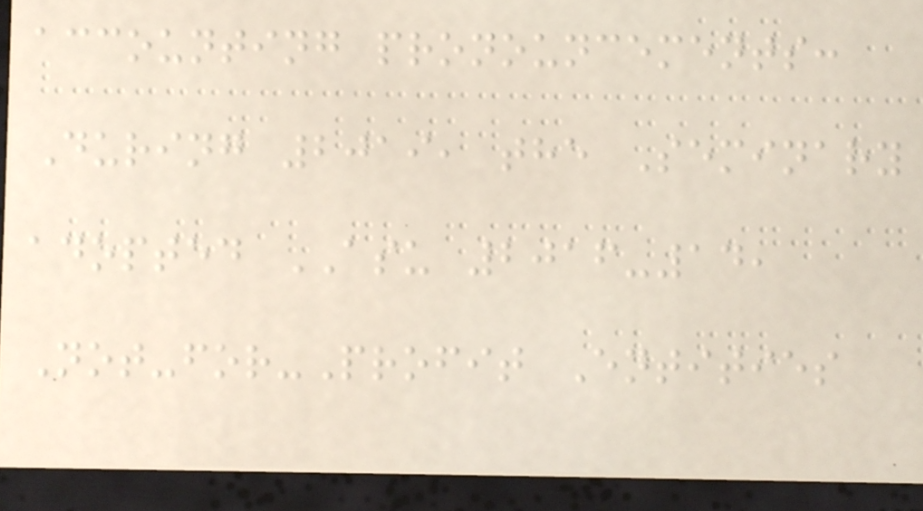accounting pronouncements:
During 2019, the Seminary
adopted ASU 2016-14,
Not-for-Profit Entities
